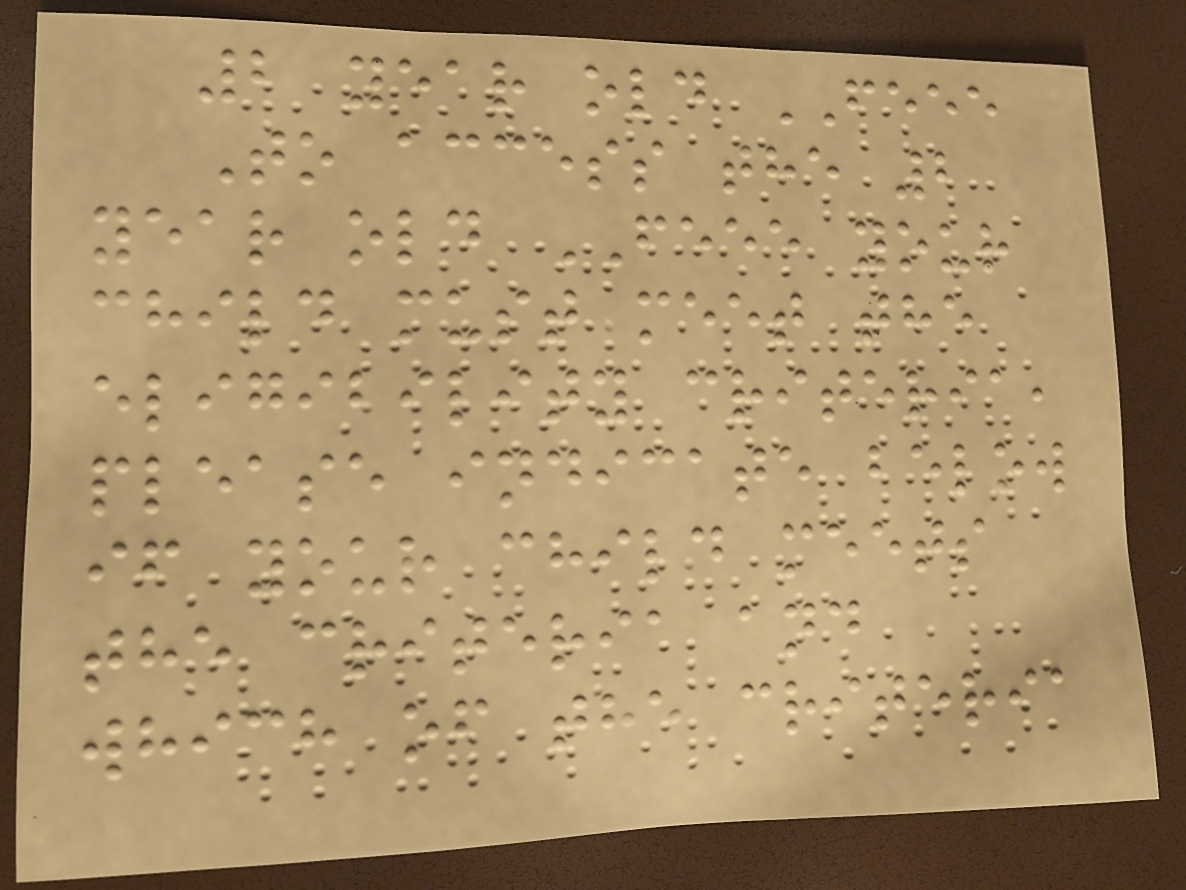2 year old FEEE
To access the 2
year old FEEE your
child must meet the
eligibility criteria,
please indicate below
if your child meets
the criteria and
which of the criteria
